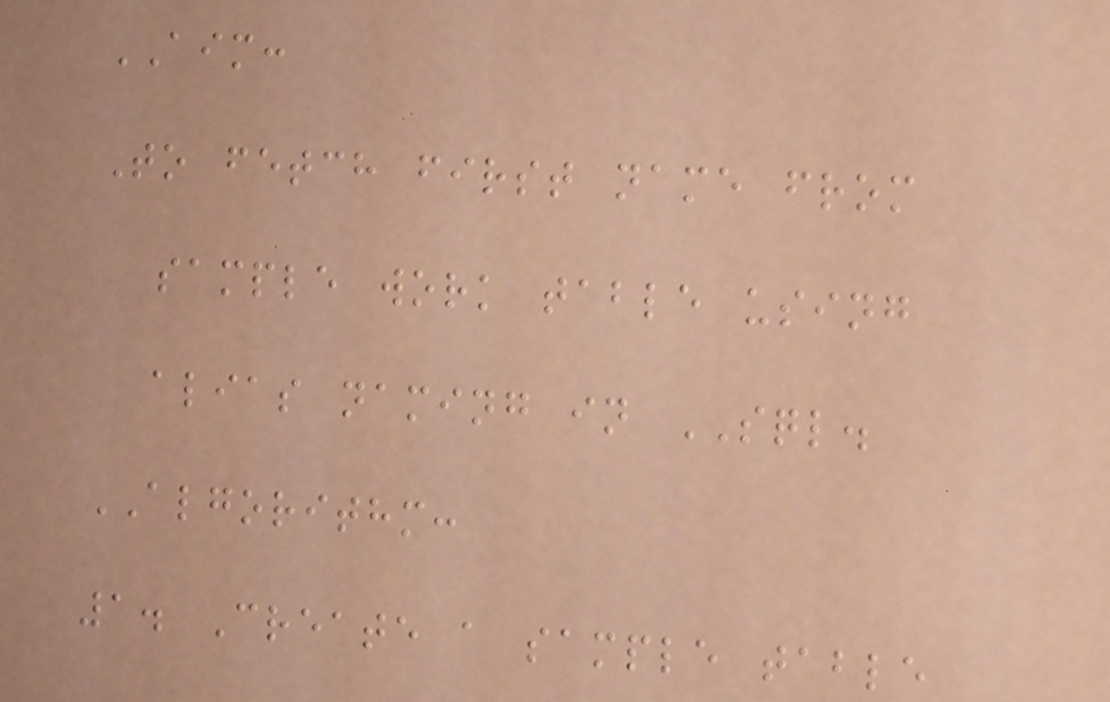AIM:
To fetch first name from
sample work table using
alias naming in SQL.
ALGORITHM:
1. Create a sample table
